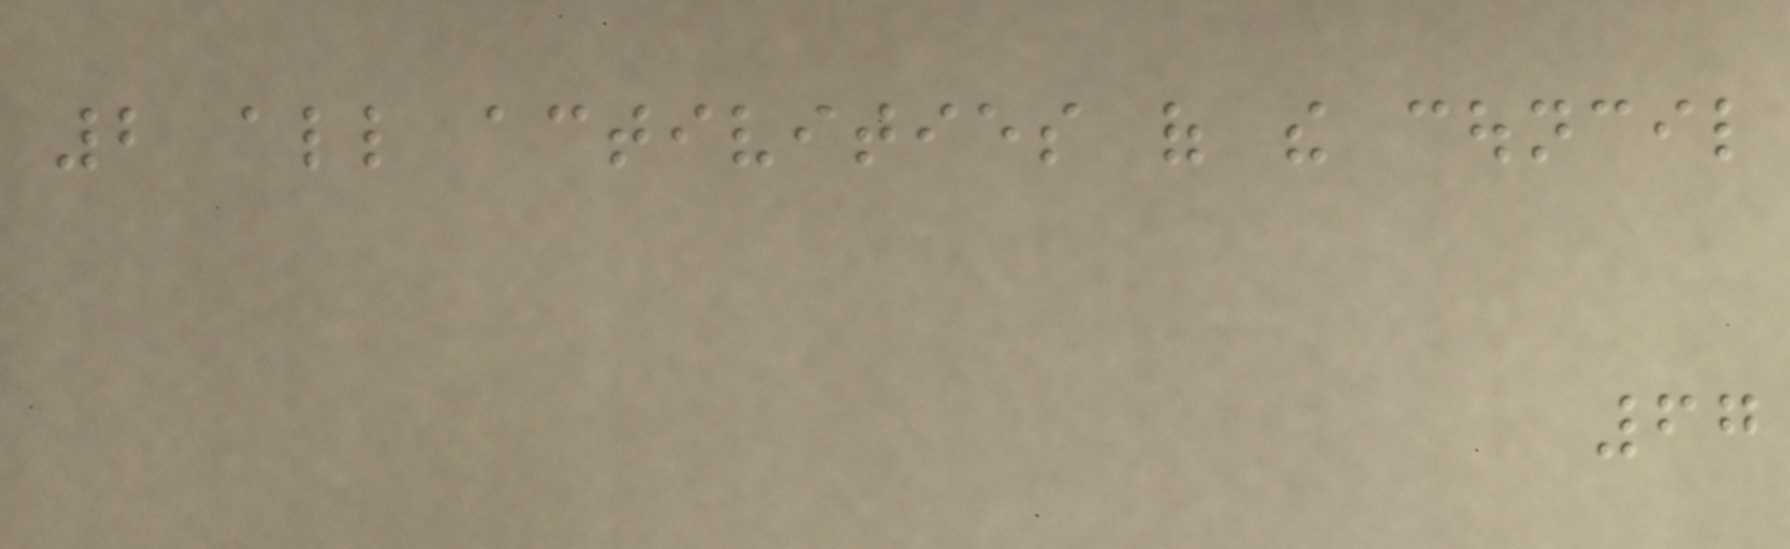2 all activities of the council
67
